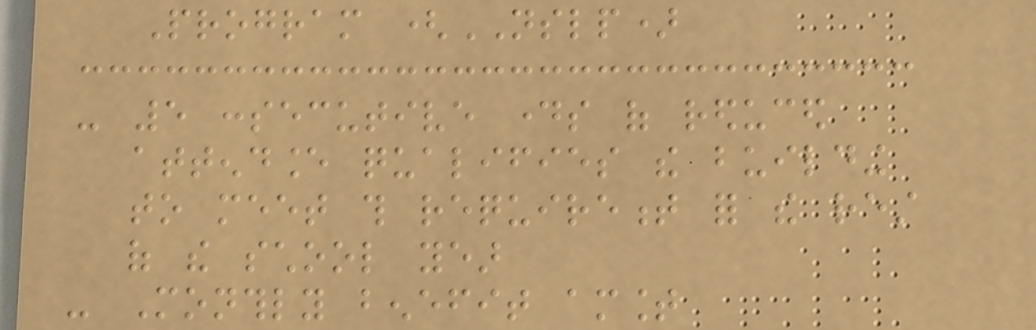Program (NSLP)
- 5 consecutive days of reduced
attendance qualifies the building
to meet this requirement for the rest
of the school year
- Monthly benefit amount
